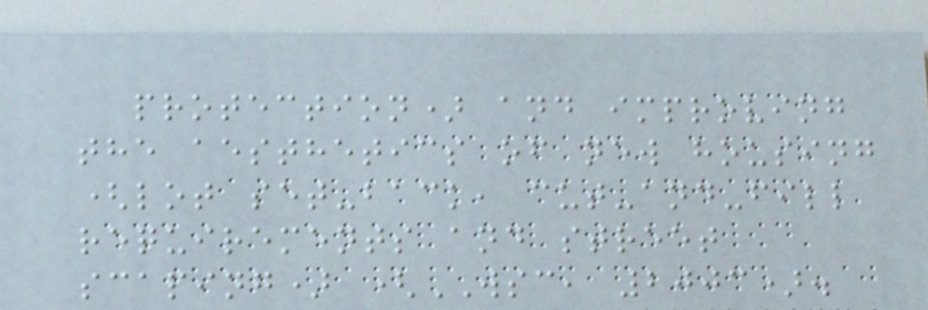protection) and improving
the aesthetics of new housing
(lot set-back, cut-and-fill
requirements and street
scaping) (WSC, 2003).
